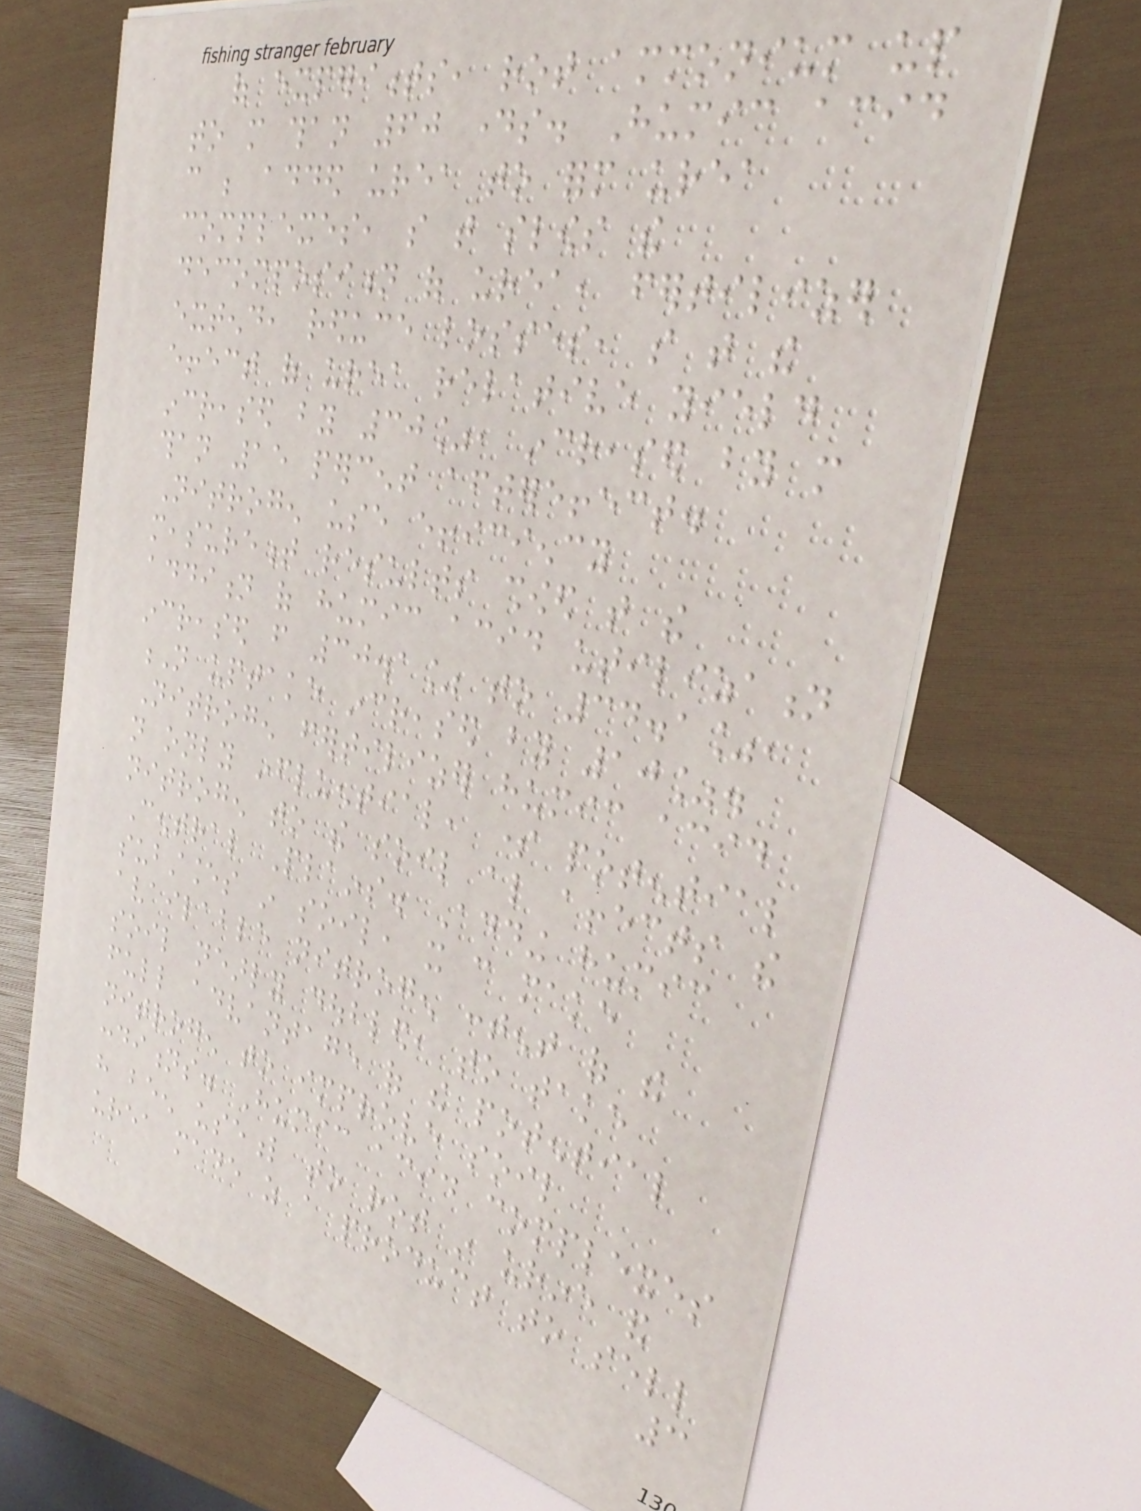of experiments, rot ammonium up
to more than 60 days. Humic acid
can be added urea to form urea
complexes, so that slows the
decomposition of urea, fertilizer
extend, reduce losses, so that the
effect of urea relative yield
increased by 30%, increased by more
than 15 percent aftereffect.
Nitrogen use efficiency
measurement results showed that the
addition of humic acid utilization
increased from 30.1% to 34.1%,
N uptake increased by 10%.
Nitrogen fertilizer humic acid
not only influential, some potential
nitrogen to the soil also affects the
Central Plains. Adding humic
substances in soil, it can make
available nitrogen content of the
soil nearly doubled, to take
full advantage of the potential
nitrogen to improve soil
conditions. Humic acid complexes
have been useful to rot in urine and
urea made as a product to sell
3
